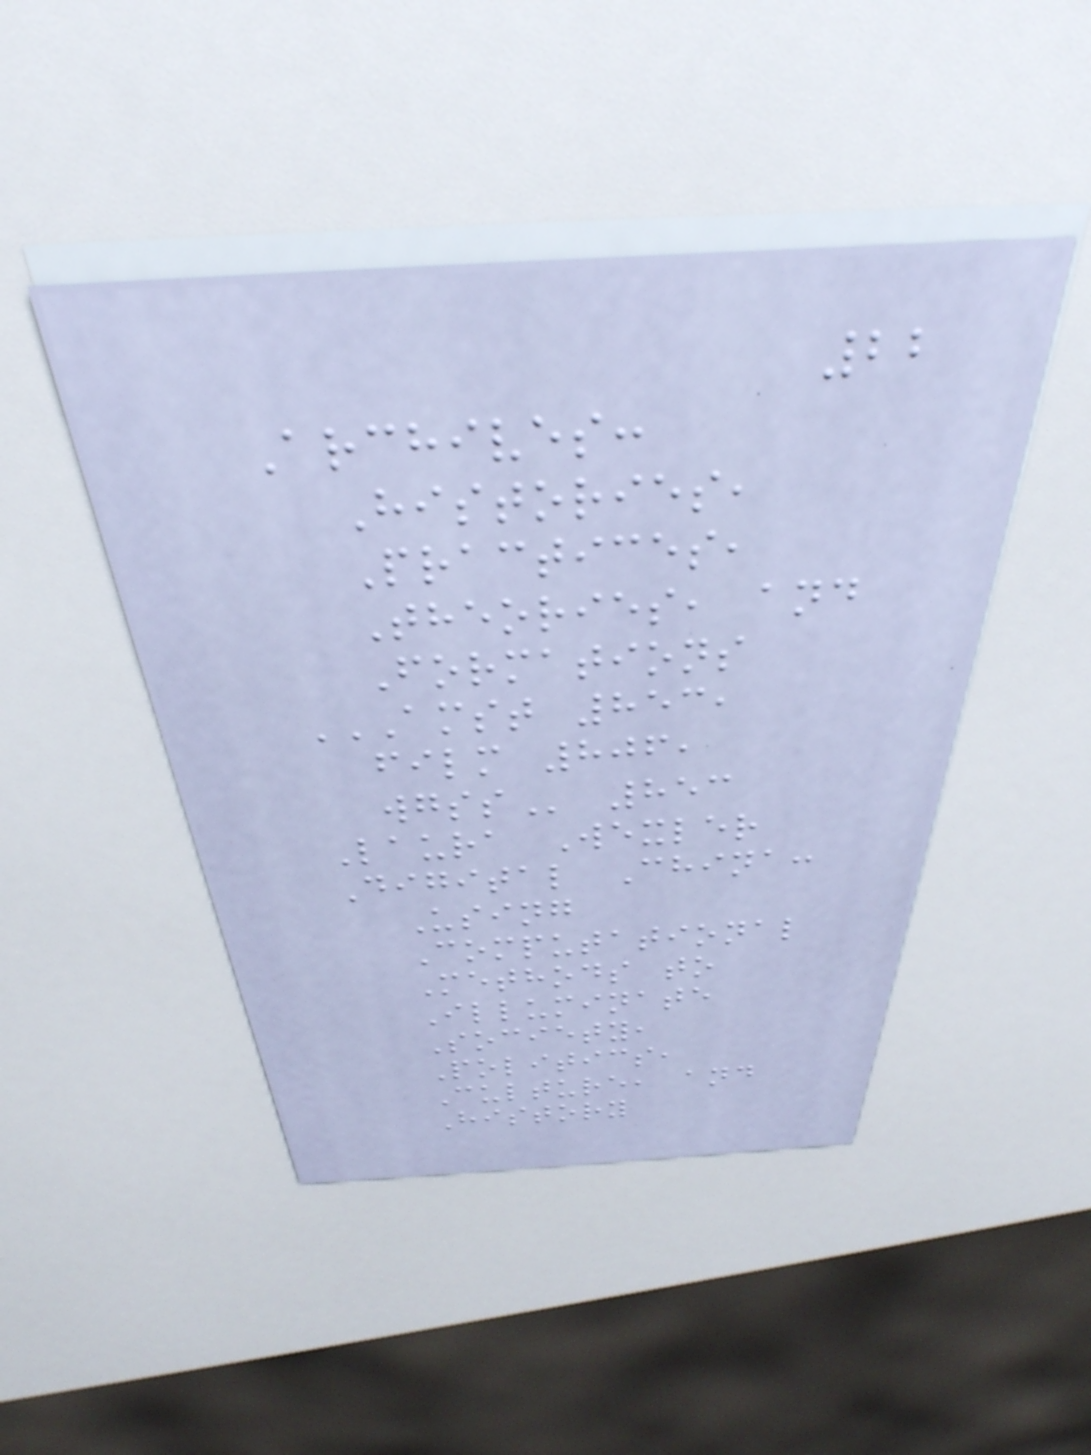22
Archives:
Histories,
Practices,
Theories, and
Formations
AMST 853,
FILM 806,
WGSS 853
Laura Wexler
Digital China:
Using
Computational
Methods to
Illuminate
Society,
Politics,
Culture, and
History
